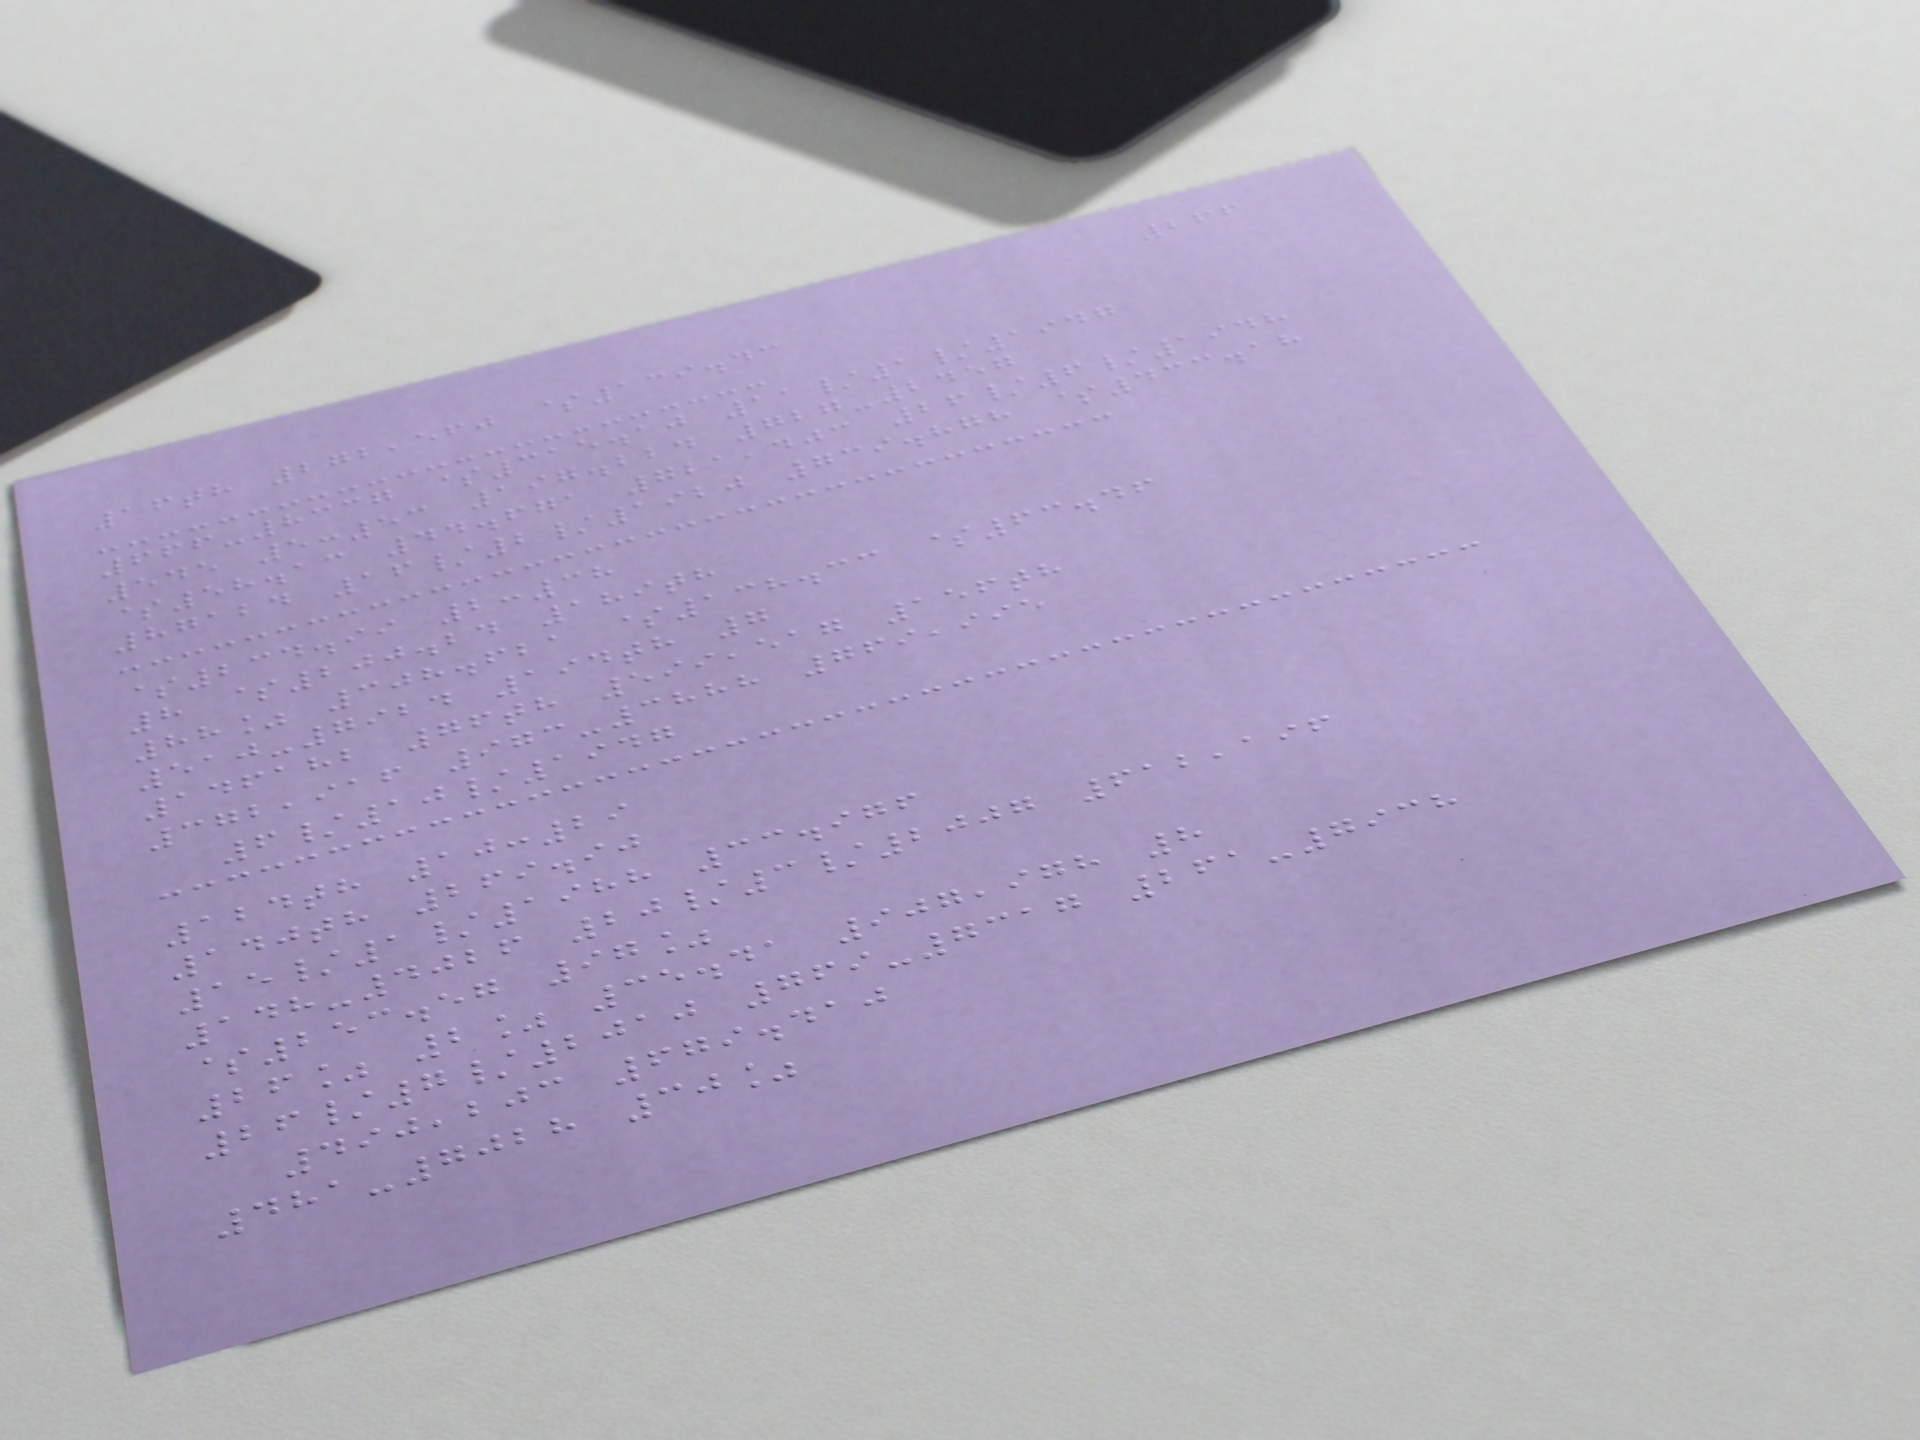266
16th 272,560 $139.43
666-8337 $315.10 11/1/1947
545 5:53 197.224 727-2457
$58.13 44.671 721,403 26/6/1948
87124 16/2/1920 739.878 $433.18
$234.99 2:38
8 $200.24 189th
88% 308.621 $138.33 $63.46
510-7924 194th 7
146182 76th 599,517 156th
372,916 973-3888 769,995
6/10/1947
124th 10:29
140th 269.90
15/1/1988 33.976
148-4026 20/3/2007 612,196
$253.57 97%
26% 2% 35.41 907,978 8
26/7/2010 769-7317 261-7938
490,203 679.410
481-7028 30%
